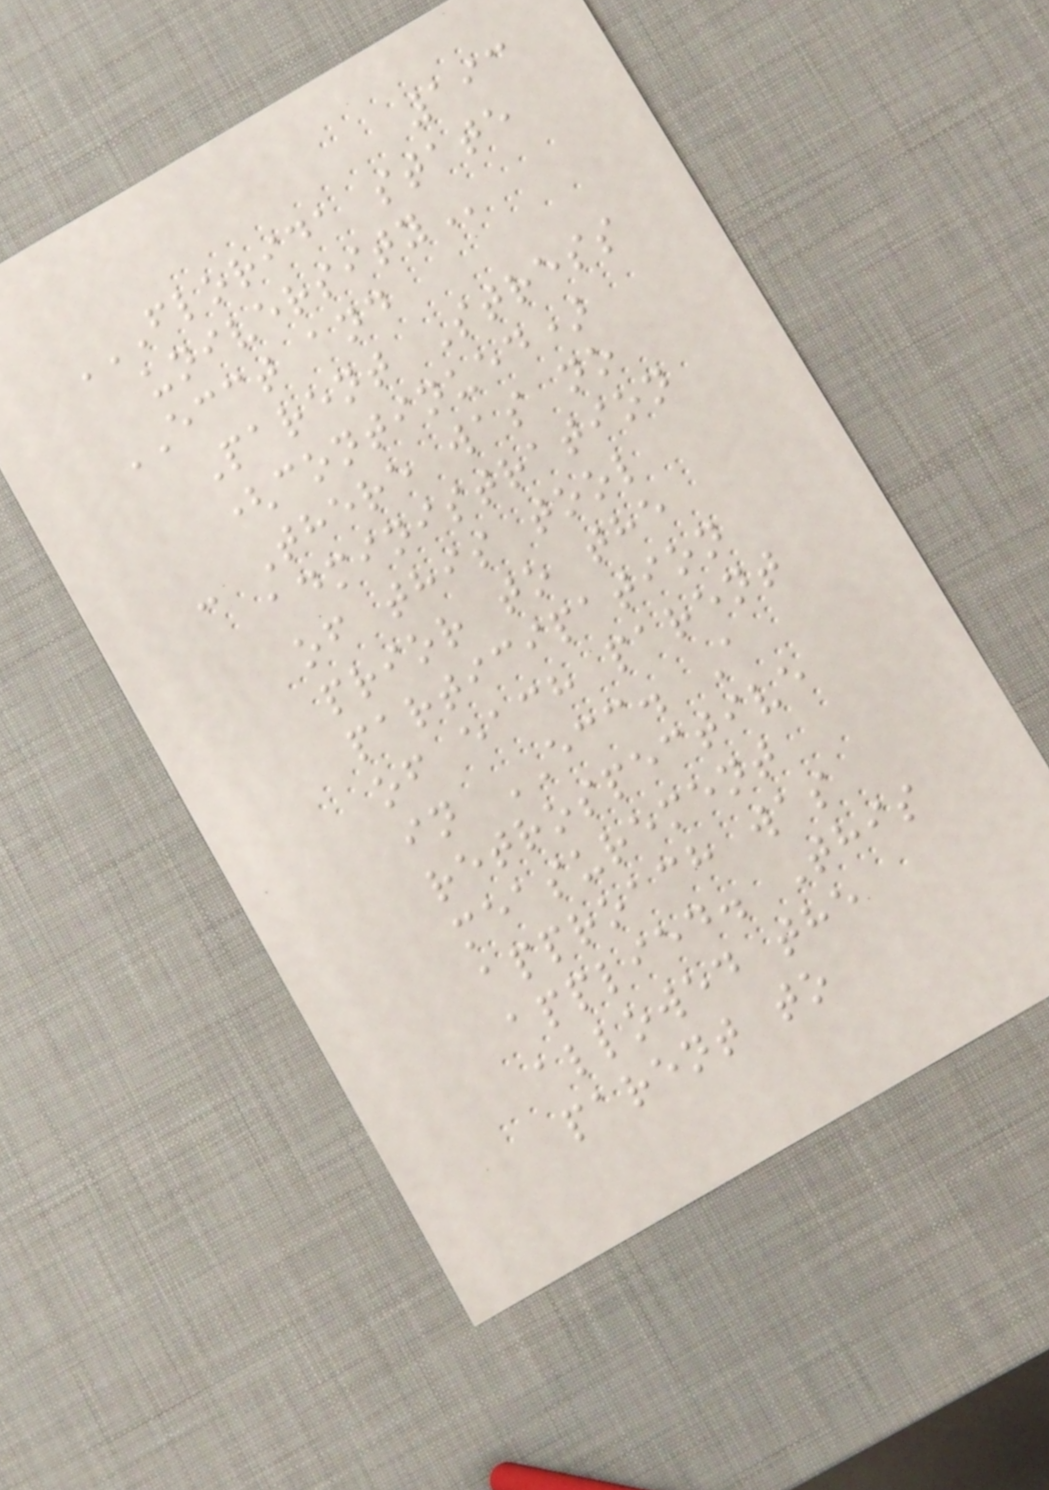193
FLORIDA STATE
UNIVERSITY
ECCT and
Parent Stress
(continued)
- There was no
administration
of this tool
prior to the
participation
of each parent
in ECC. A
retrospective
measurement
approach was
applied. This
allowed the
parent to
